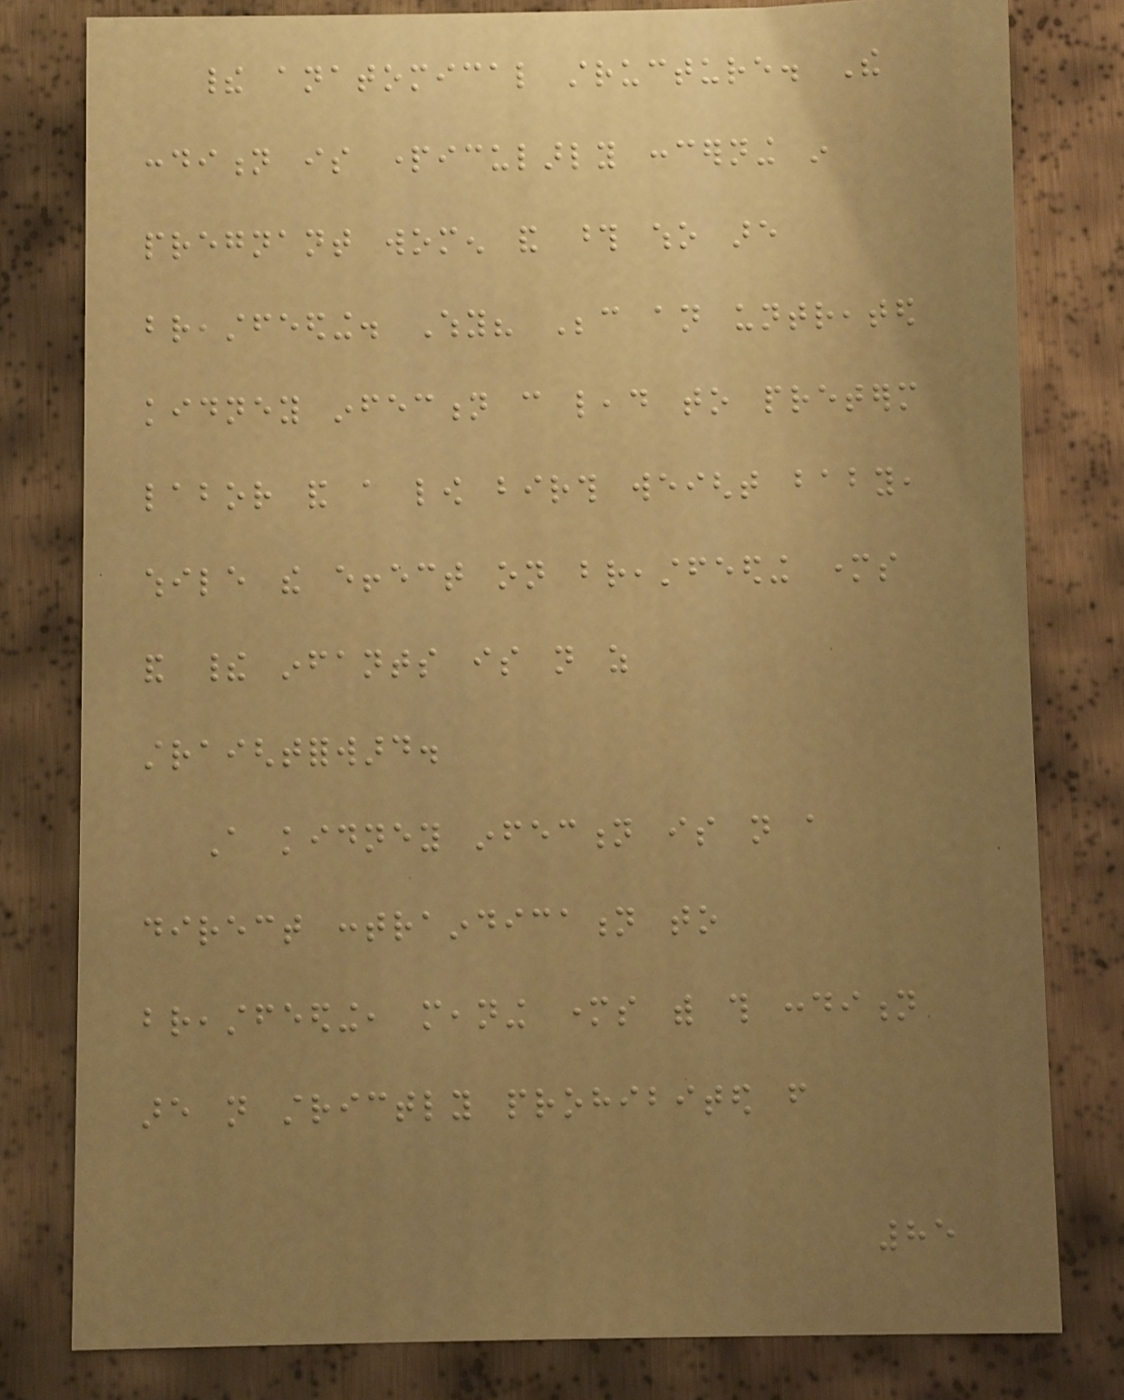their anatomical structure. The
condition is particularly concerning in
pregnant women and those who are
breastfeeding. Why? Because an untreated
kidney infection can lead to preterm
labor and a low birth weight baby,
while the effect on breastfeeding mothers
and their infants is not as
straightforward.
A kidney infection is not a
direct contraindication to
breastfeeding, meaning mothers with this condition
are not strictly prohibited from
85
